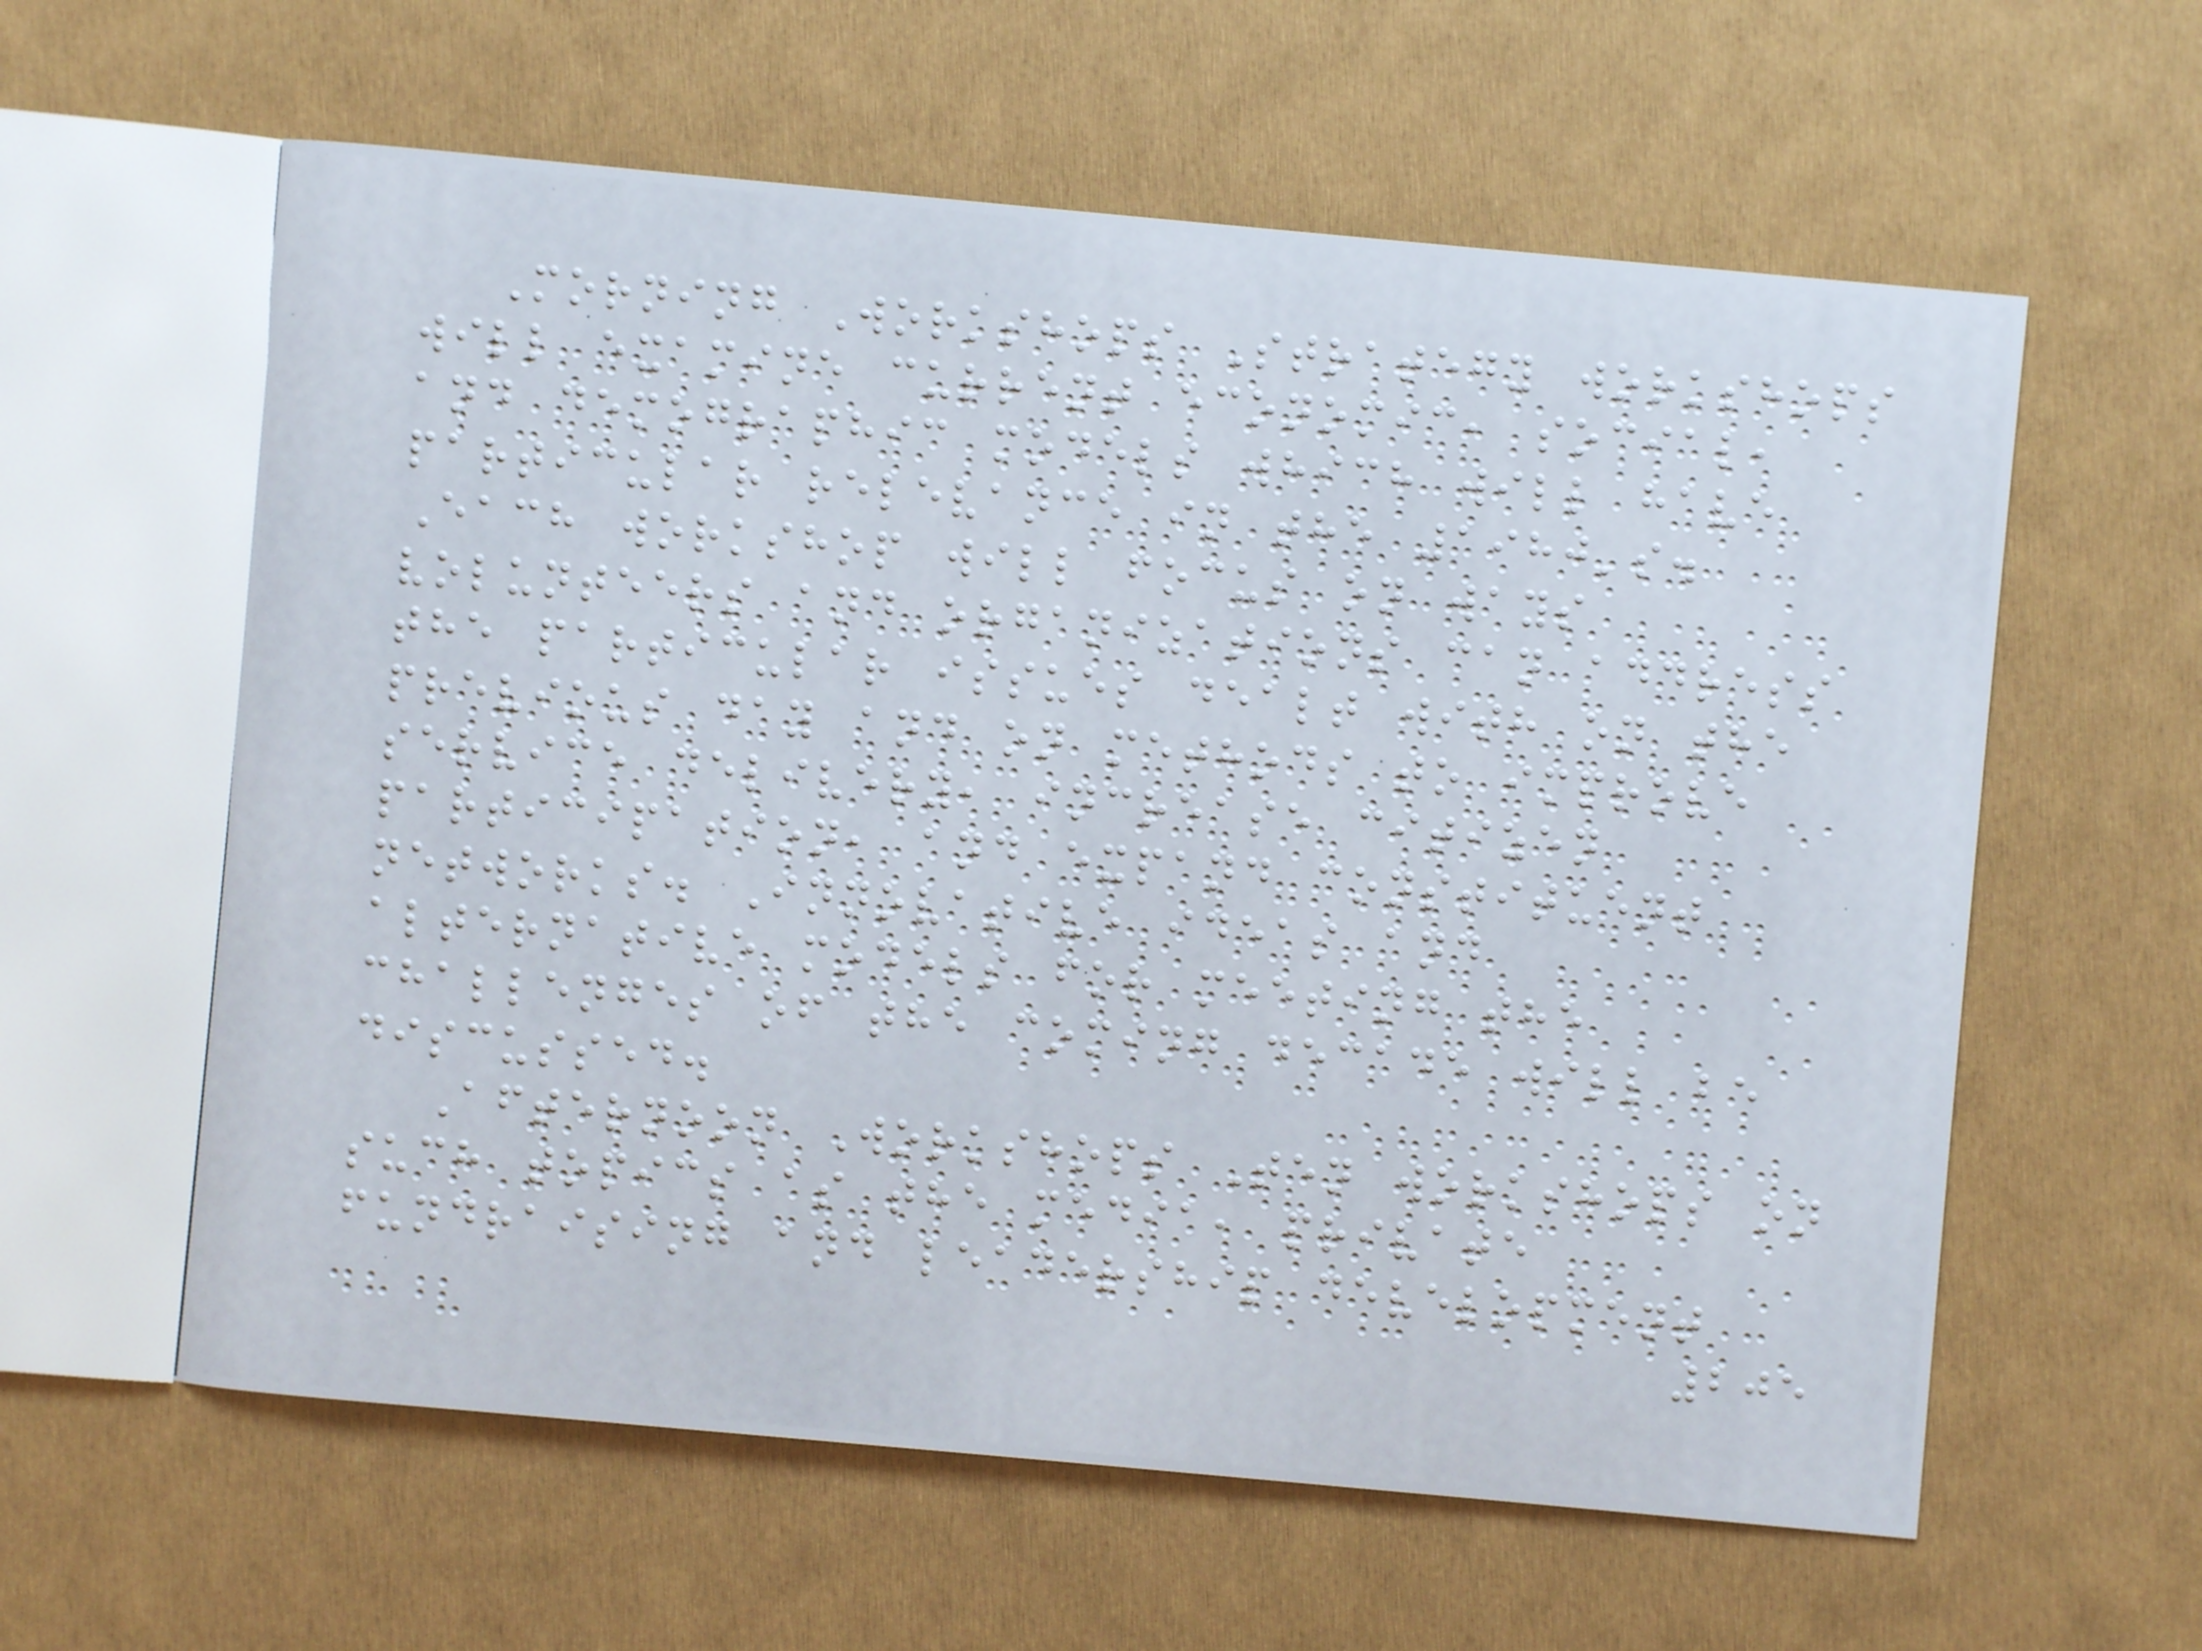Morning Workshops Strategy workshops
will examine current economic, social,
and demographic models which will have
particular relevance in the 1980's.
Each workshop will focus on ways
volunteers and organizations can address
the particular issues dealt with on the
previous day and on methods to improve
service delivery, increase citizen
participation, and expand constituent
networks. Innovative ideas and
alternative models for meeting the
challenges of the coming decade will be
discussed.
Afternoon Workshops Ten workshops on
such topics as the media, private
fundraising and leadership development
205
